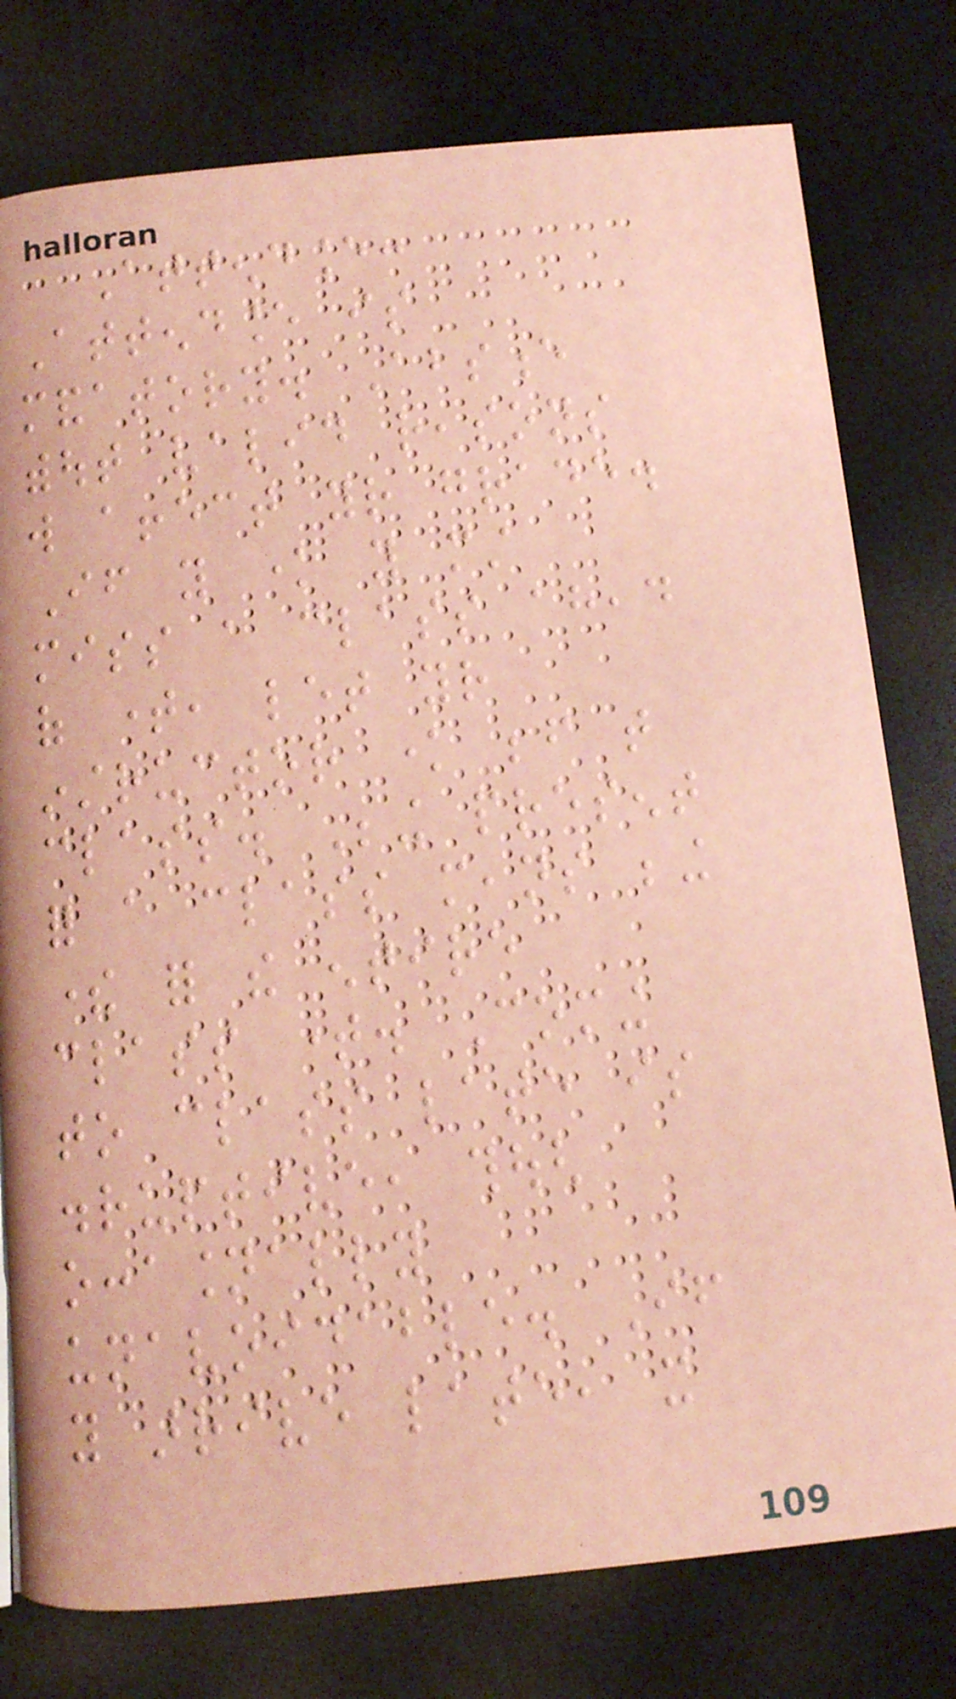Attendance:
Attendance is
mandatory. Absence
without valid reasons
will affect your grade.
If you know you must
miss a class ahead
of time, let your
instructor know before that
class. Being present
for a class means being
there for the entire
class time. Coming
to class late is
disruptive, though
occasionally
unavoidable. If
you arrive late, it
